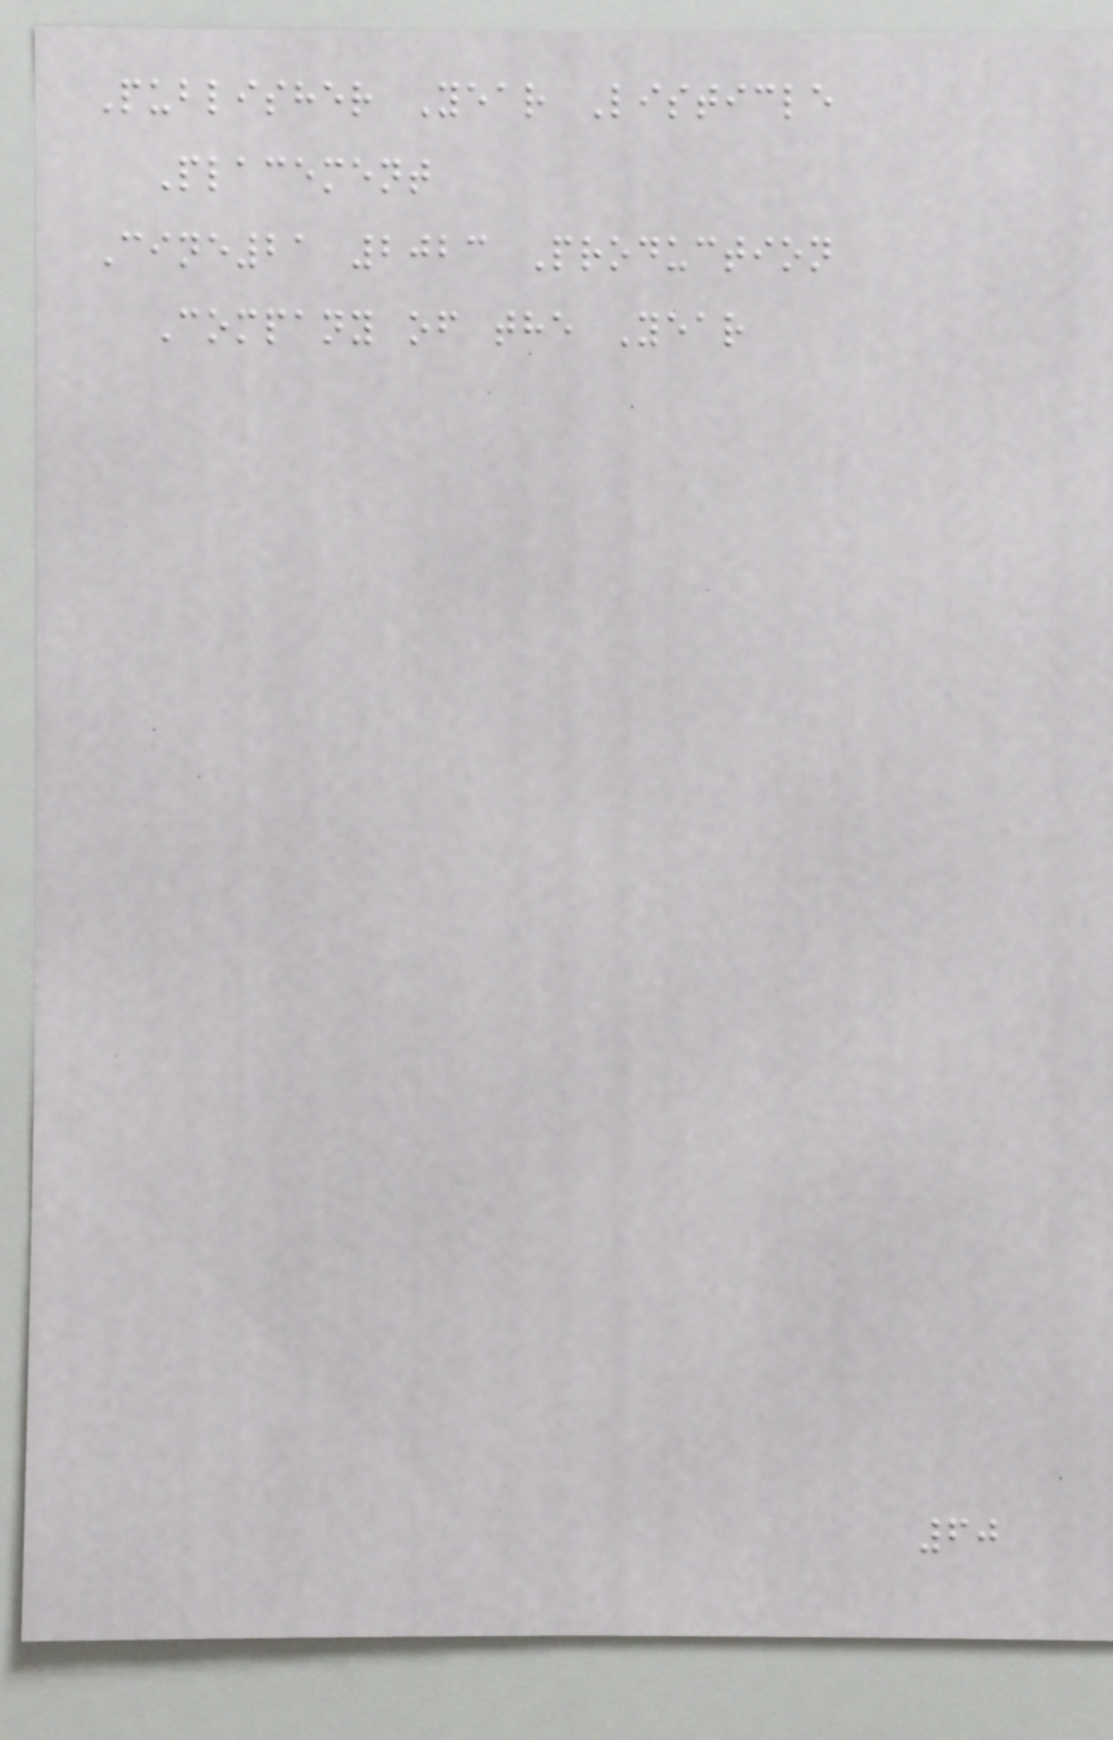Publisher Year Listicle
Placement
Cine21 2023 Production
Company of the Year
60
